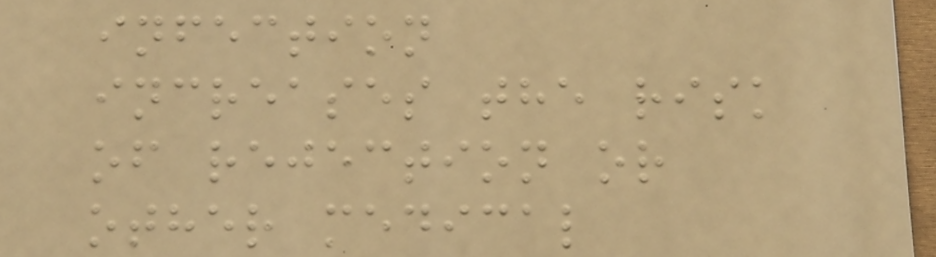infection
increases the risk
of rejection or
other medical
